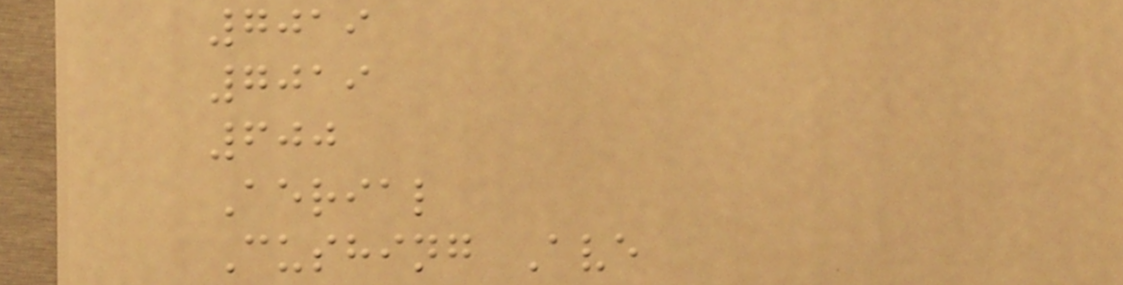7019
7019
600
Aerial
Cushing Ave
